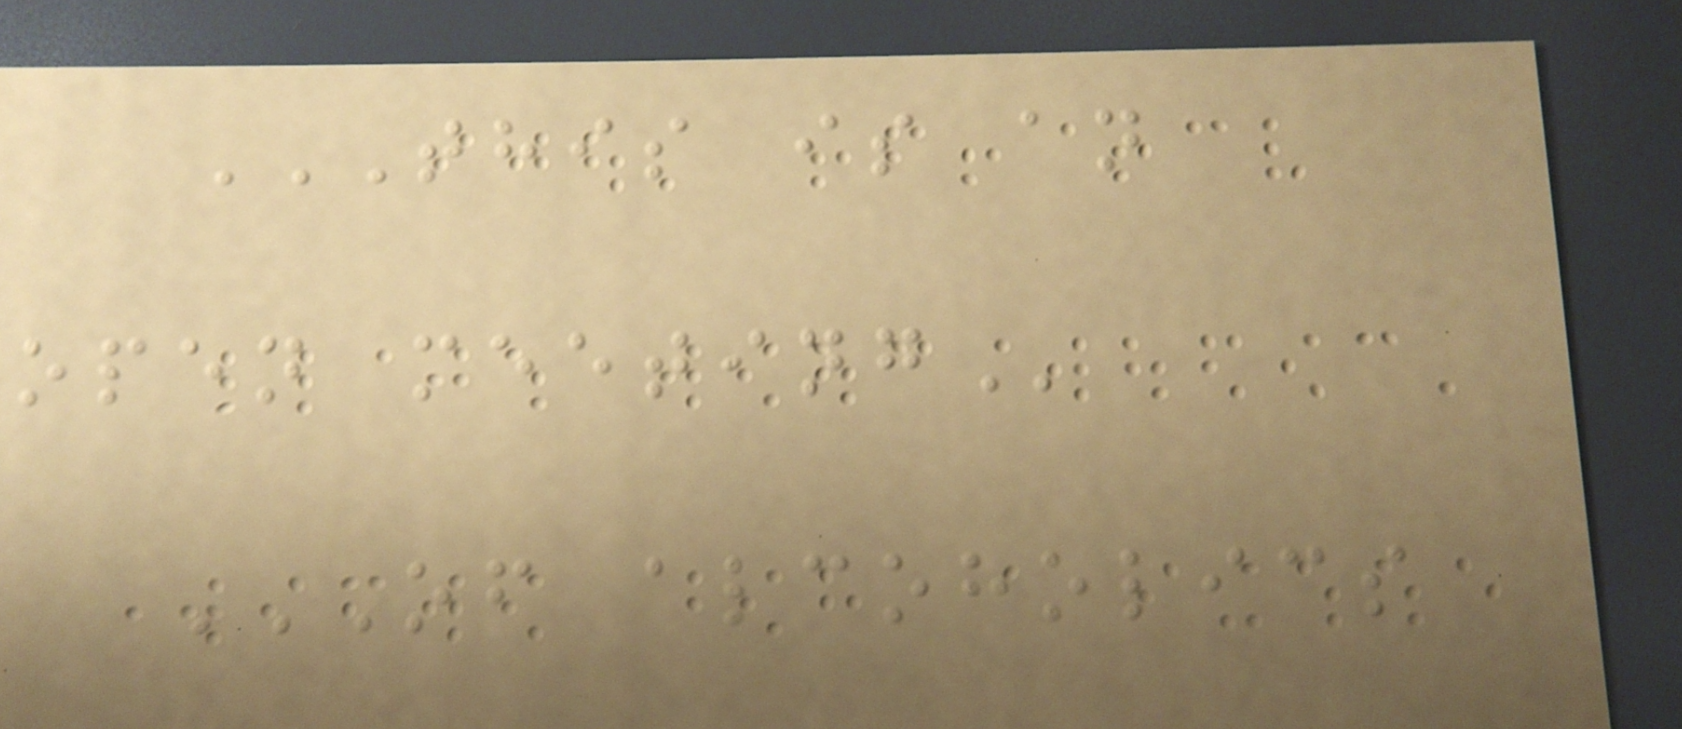THIS IS AN
OPEN MEETING
OF ALCOHOLICS
